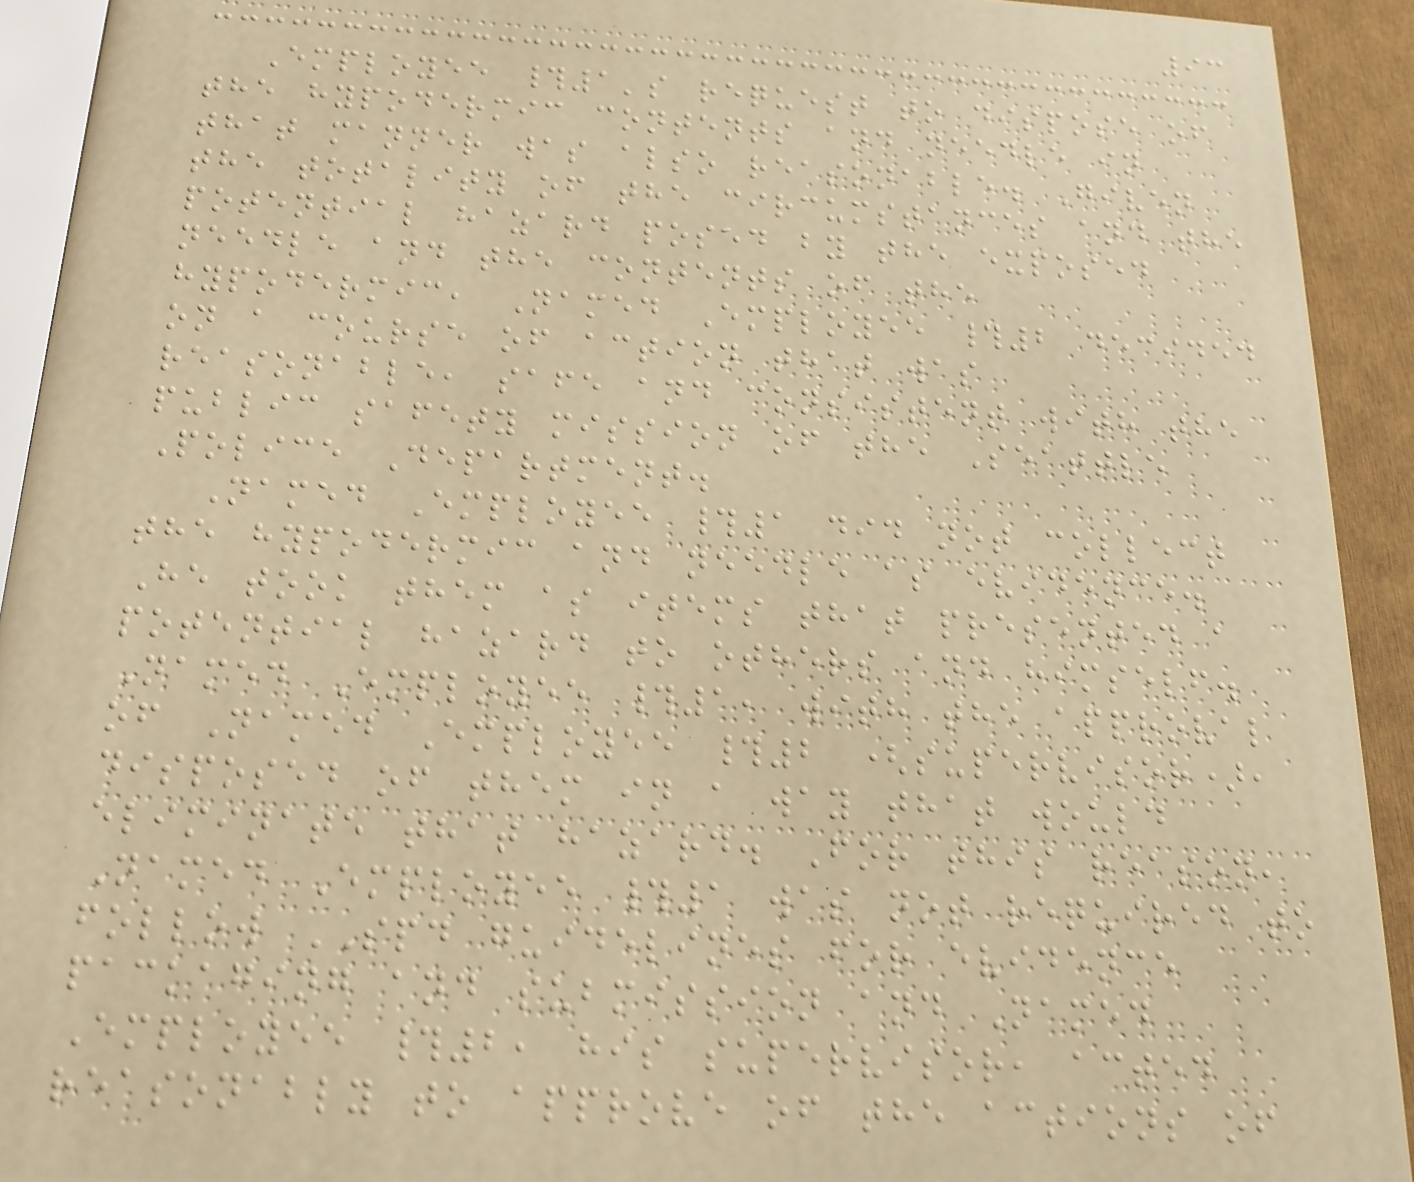93
Employee #1's request to dispose of
the hypodermic contents and needle in
that manner was also reasonable. Given
the totality of the circumstances and the
potential hazard posed by the exposed
needle and the contents of the
hypodermic, Named Employee #2 decided
on a course of action that was
reasonable, safe and consistent with the
public safety mission of the Seattle
Police Department.
Named Employee #1 did not collect
the hypodermic and needle as evidence.
He took them as items that presented a
potential hazard to others and himself.
Named Employee #1, with the approval
of Named Employee #2 (supervisor),
disposed of them in a way that would
eliminate that hazard. For this reason,
Named Employee #1 was not required to
follow SPD guidelines for evidence
packaging and submission and Named
Employee #2, his supervisor, acted
reasonably to approve of the actions of
